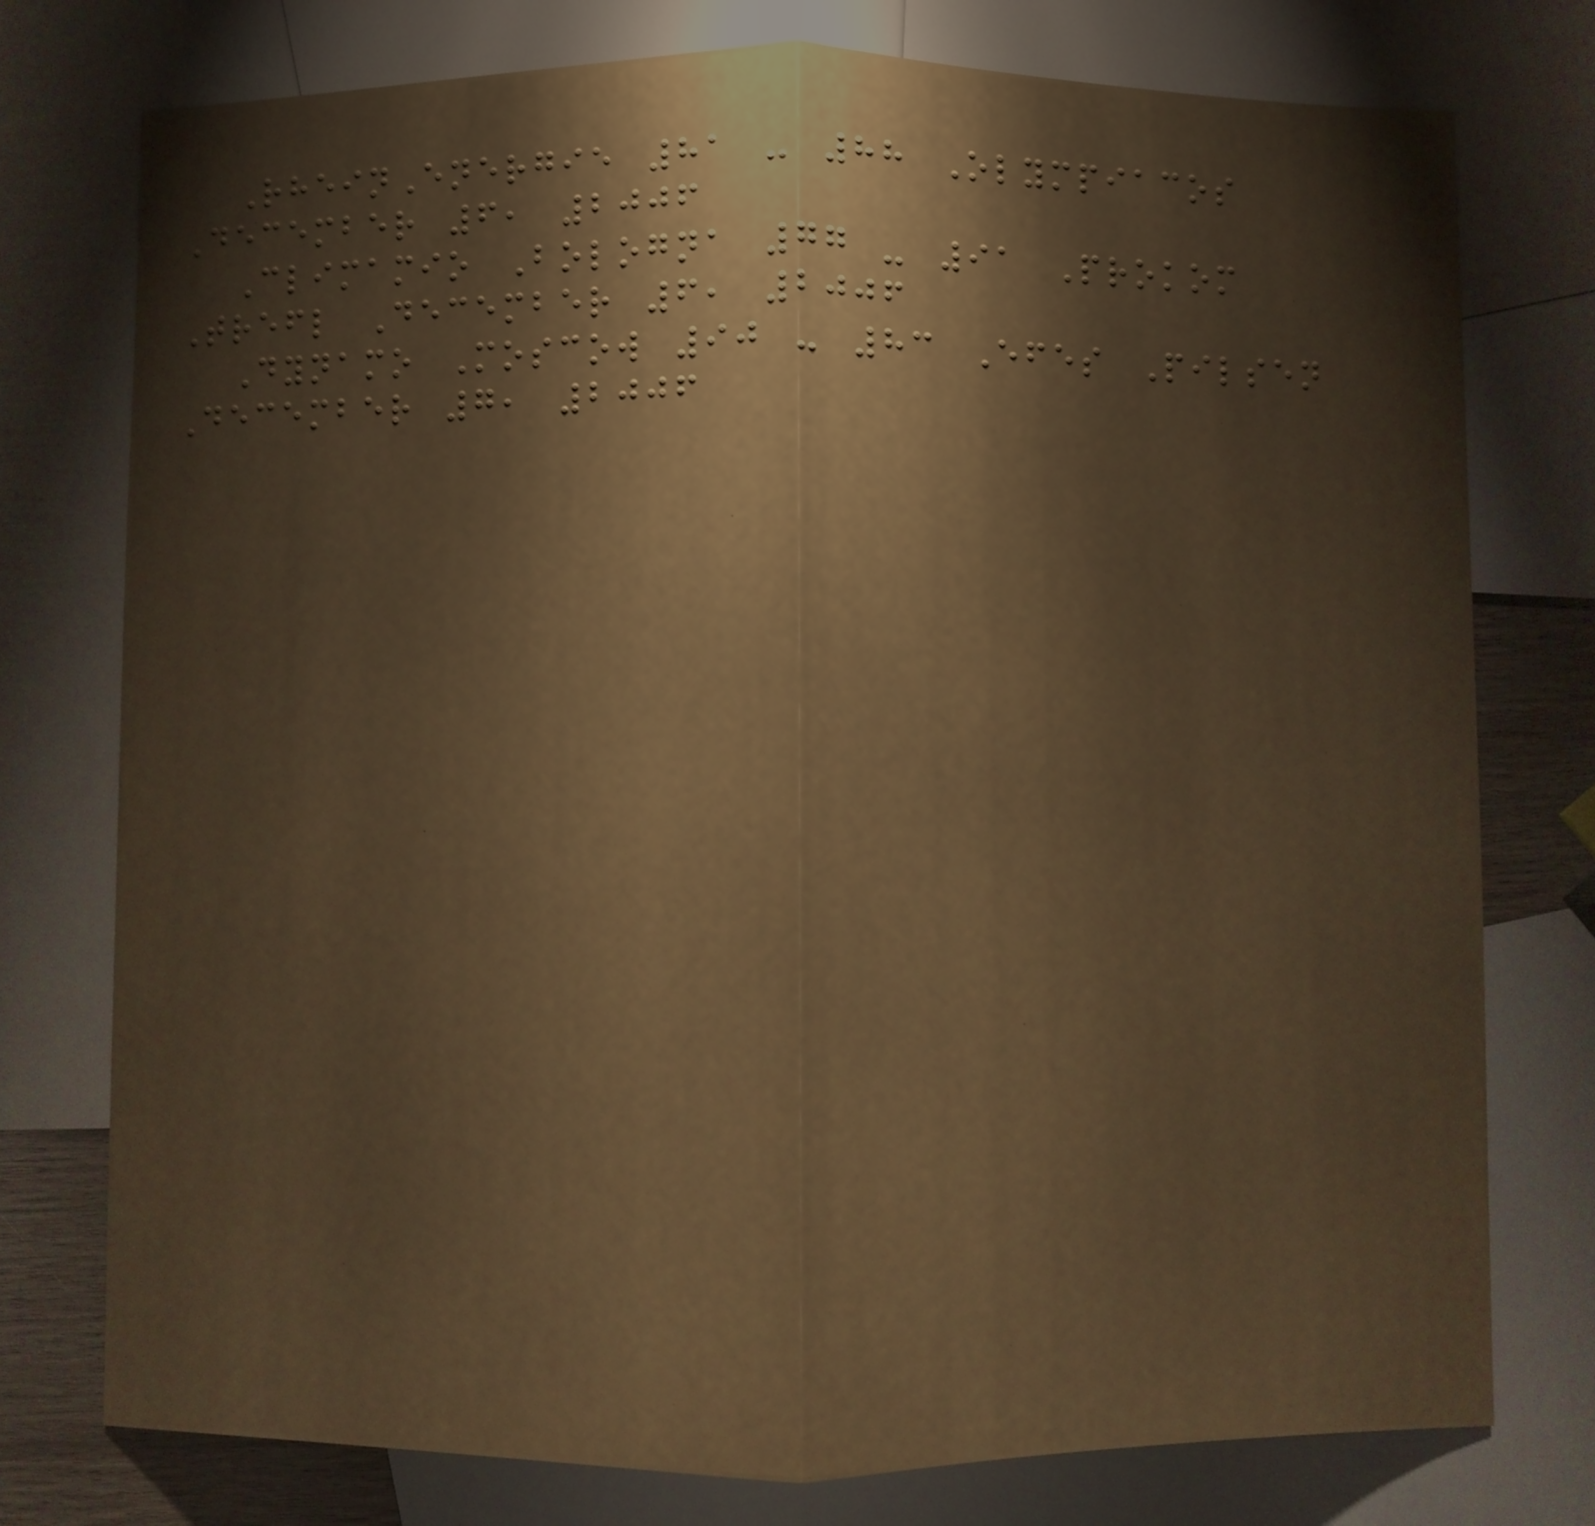RheinEnergie 81 - 88 Olympiacos
December 6, 2006
Climamio Bologna 77 - 91 Prokom
Trefl December 6, 2006
Dynamo Moscow 90 - 83 Efes Pilsen
December 7, 2006
